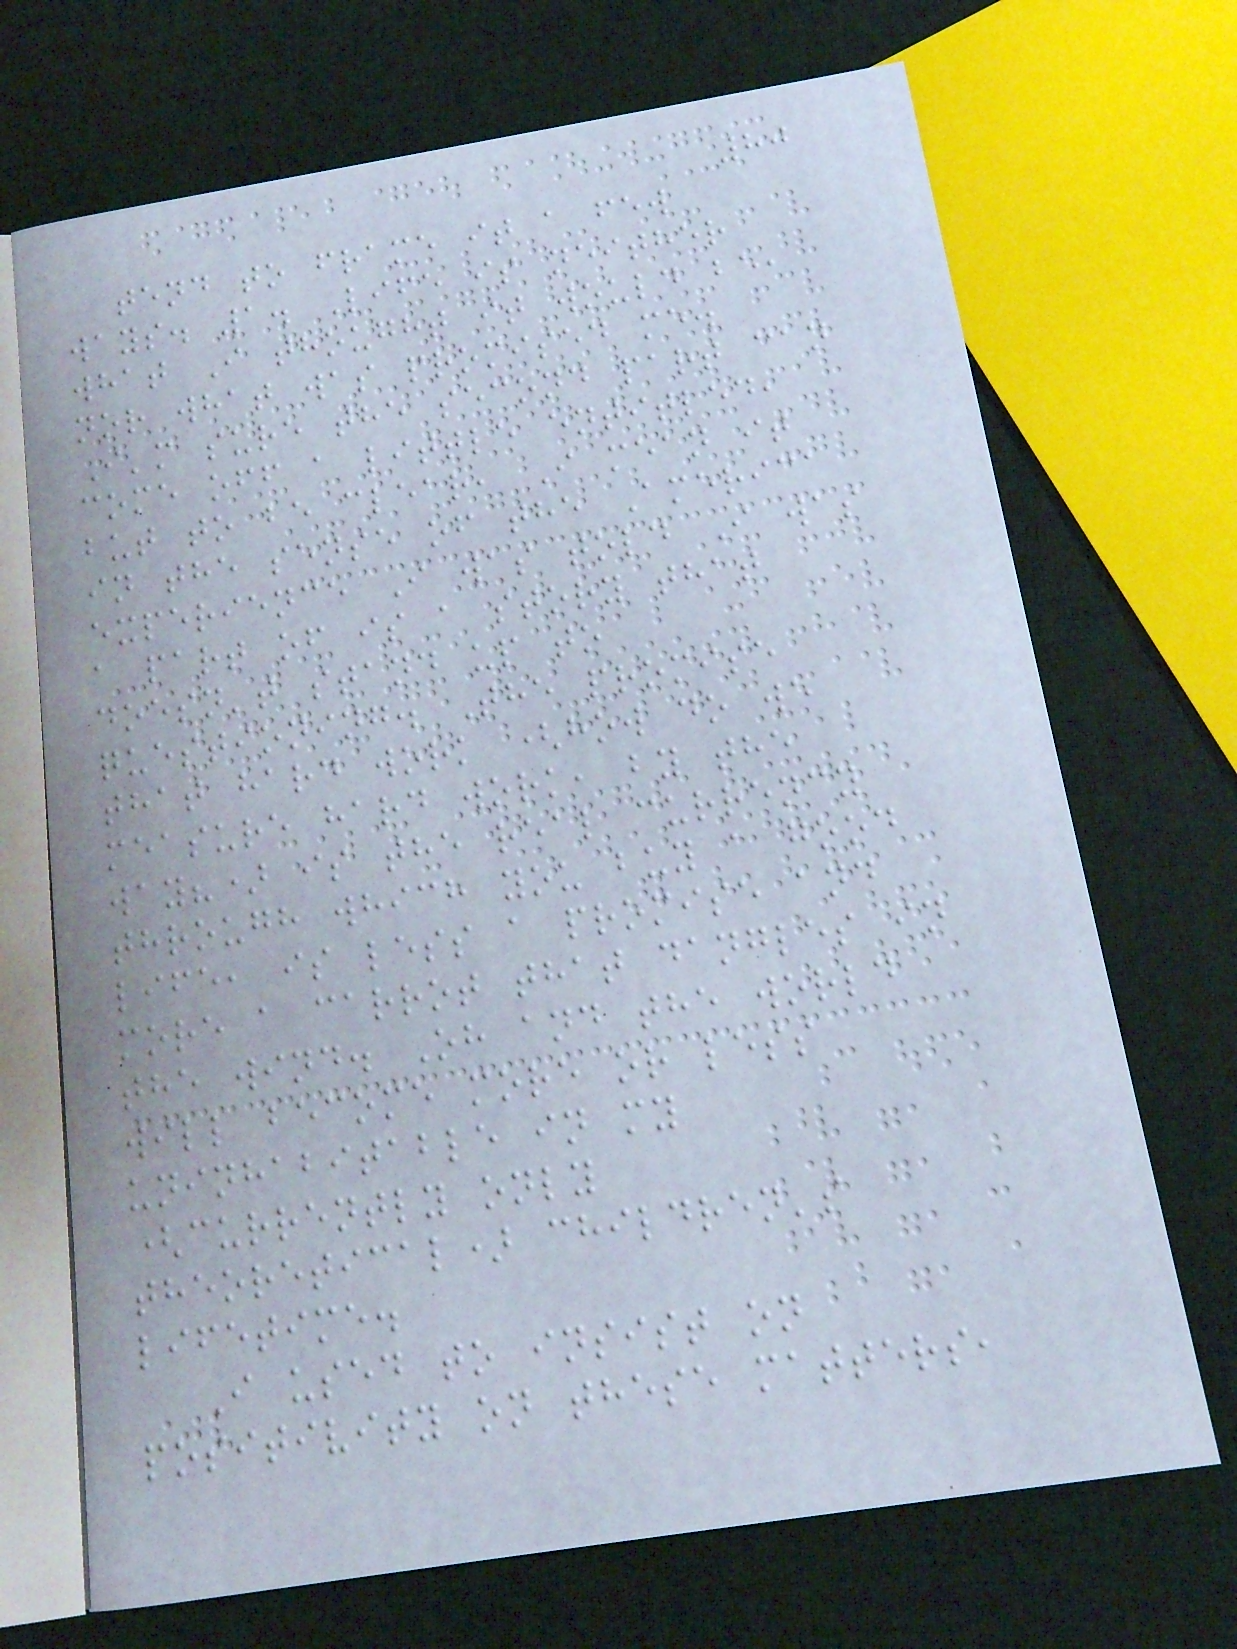80
tend to frame it a few
ways. 1. Life is neither
what I thought it would be,
nor what was promised me.
I'm sure the second part can
come off a little entitled,
but to be clear, I mean it
in the sense of the America
experience I was told I was
a part of is a story that
doesn't stand up to
questioning. The promise
that hard work (how do we
measure hard work, by the
way?) is the real currency
through which you buy a good
life, is less a promise and
more a carrot that dangles in
the wind. Oh and the world
will become more or less
uninhabitable in my
(currently only
theoretical) children's
lifetime.
I used to insist on
positivity on these matters,
